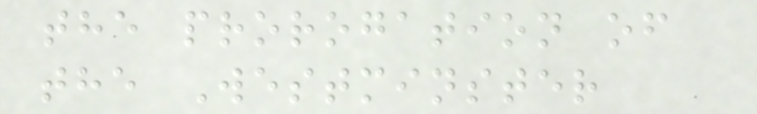the prorogation of
the Westminster
